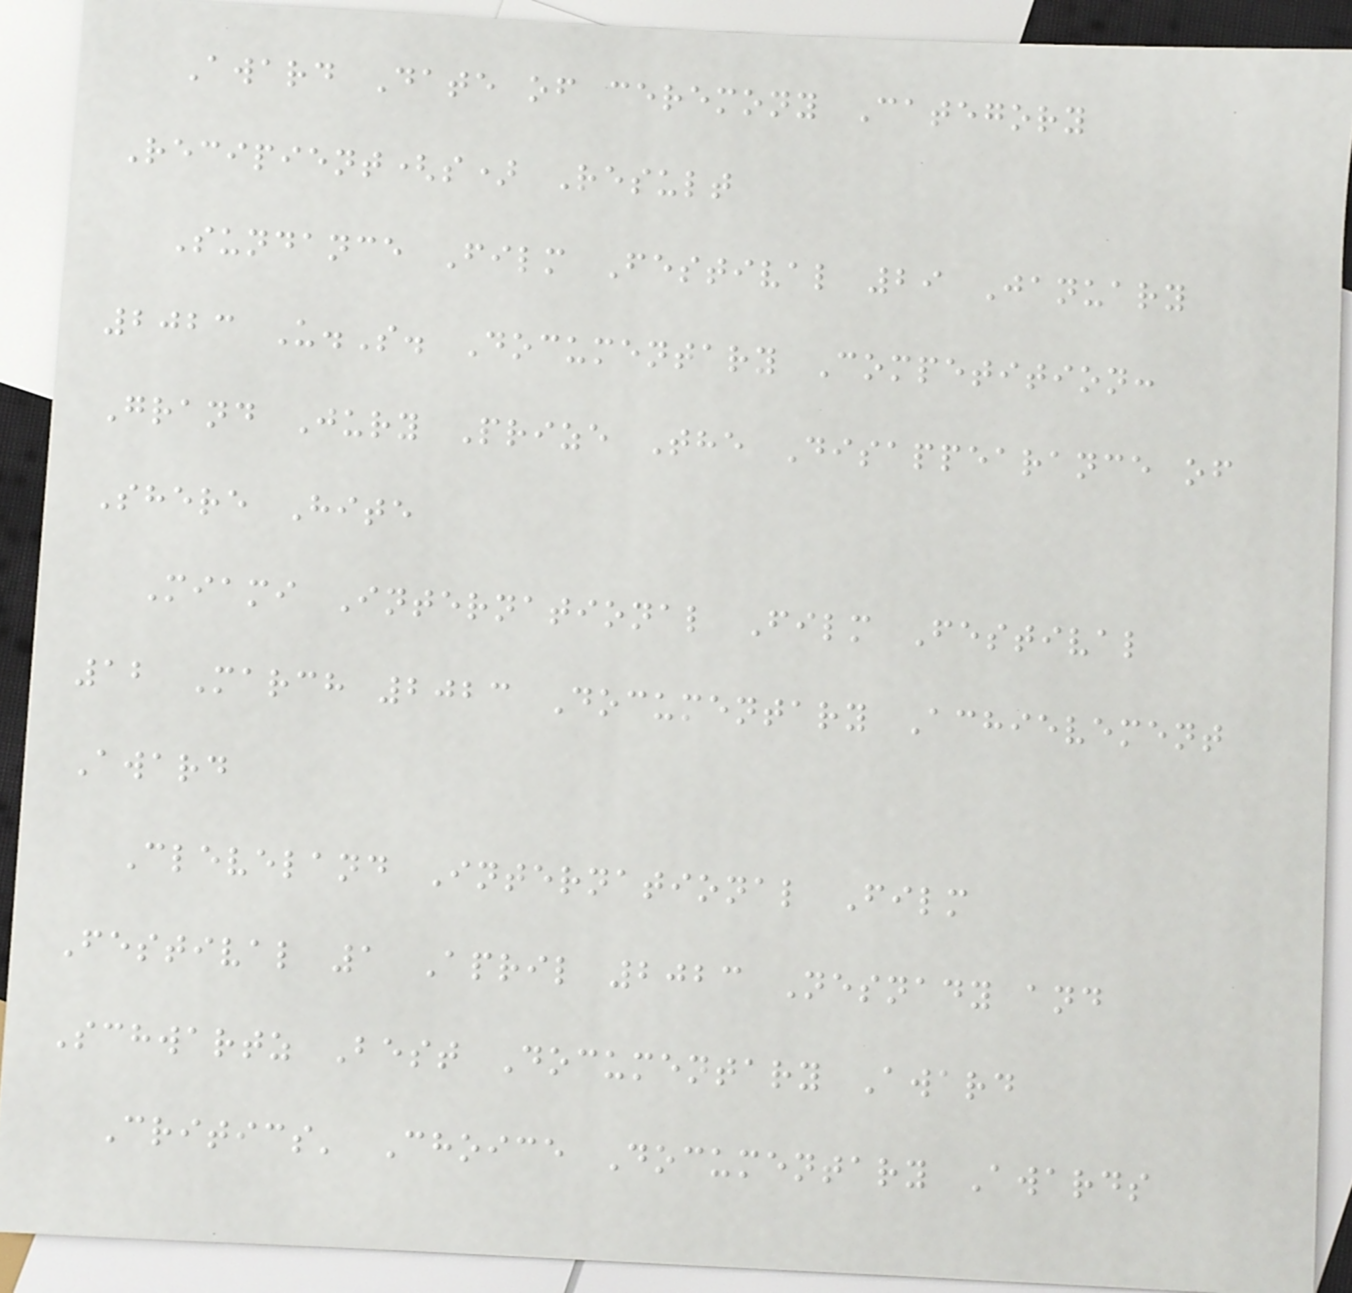Award Date of ceremony Category
Recipient(s) Result
Sundance Film Festival 29 January
2023 U.S. Documentary Competition:
Grand Jury Prize The Disappearance of
Shere Hite
Miami International Film Festival
12 March 2023 Documentary Achievement
Award
Cleveland International Film
Festival 1 April 2023 Nesnady and
Schwartz Best Documentary Award
Critics' Choice Documentary Awards
